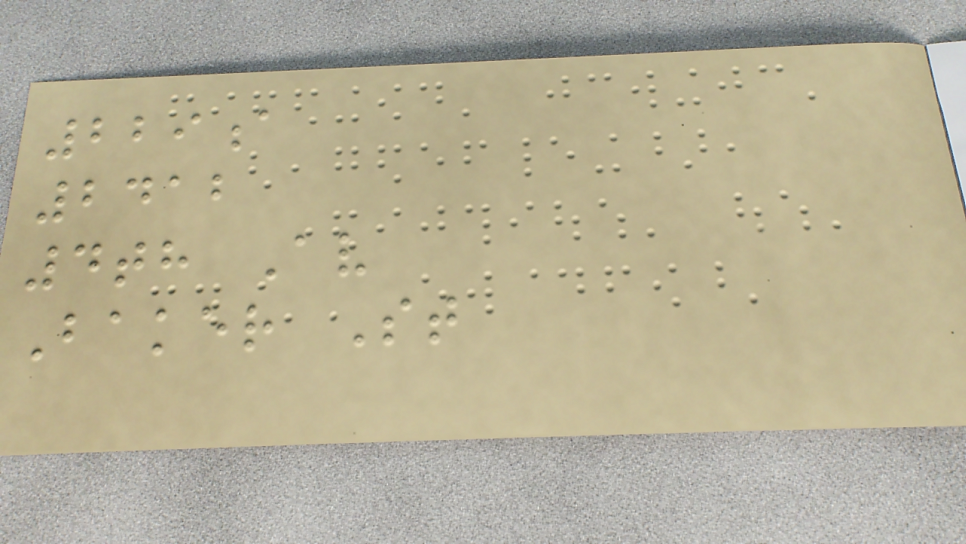229a
2412
4th Av
Baker St
